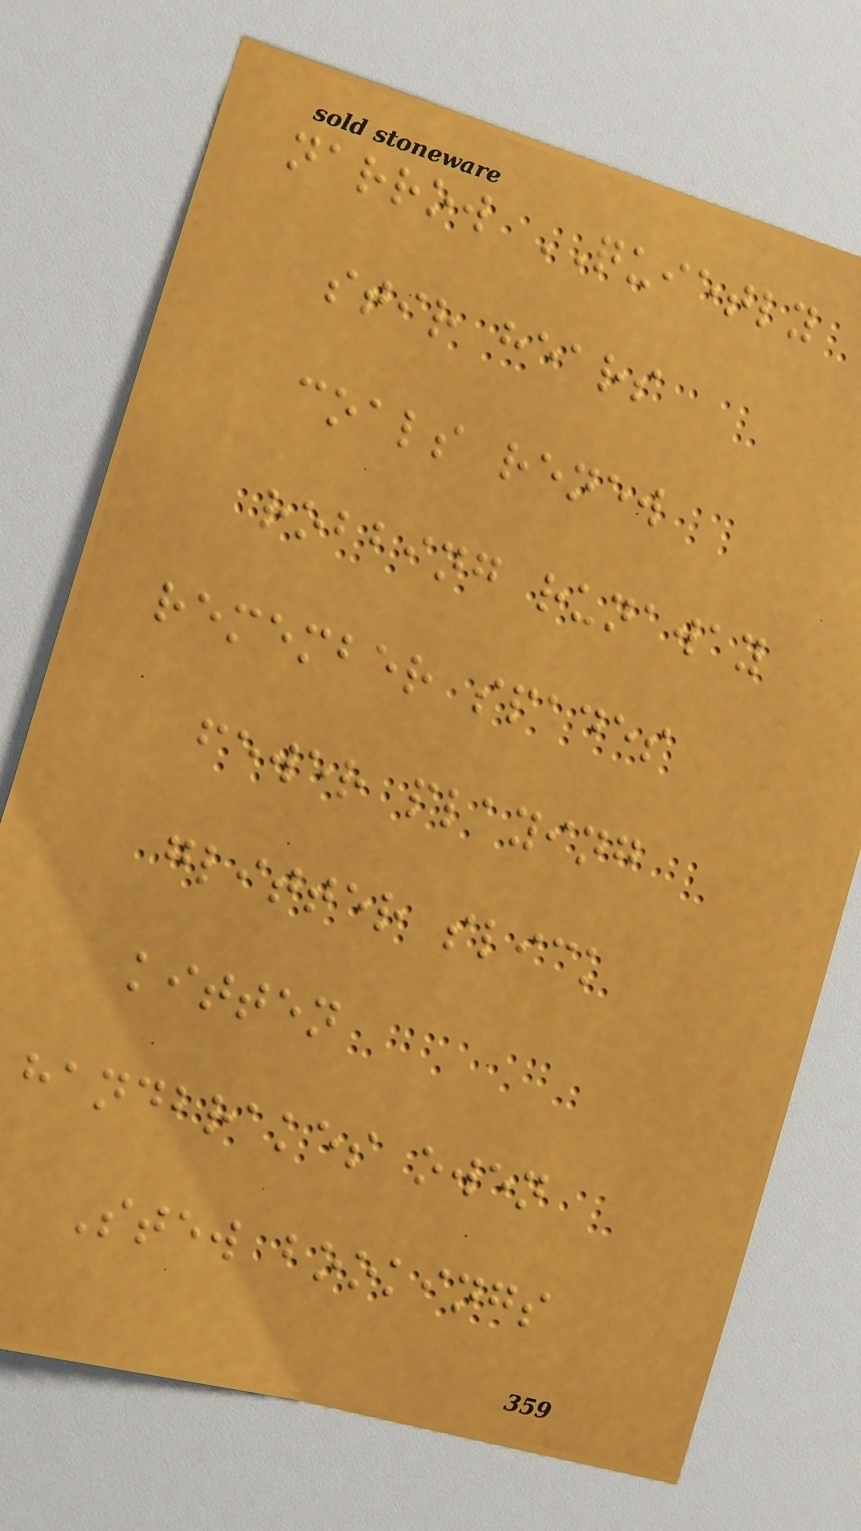narrow QUIETLY
stir hears
coals renew
robbing runaway
remember spades
fewer playing
glitter slick
kitten
handbrakes owen
Stew bookings
